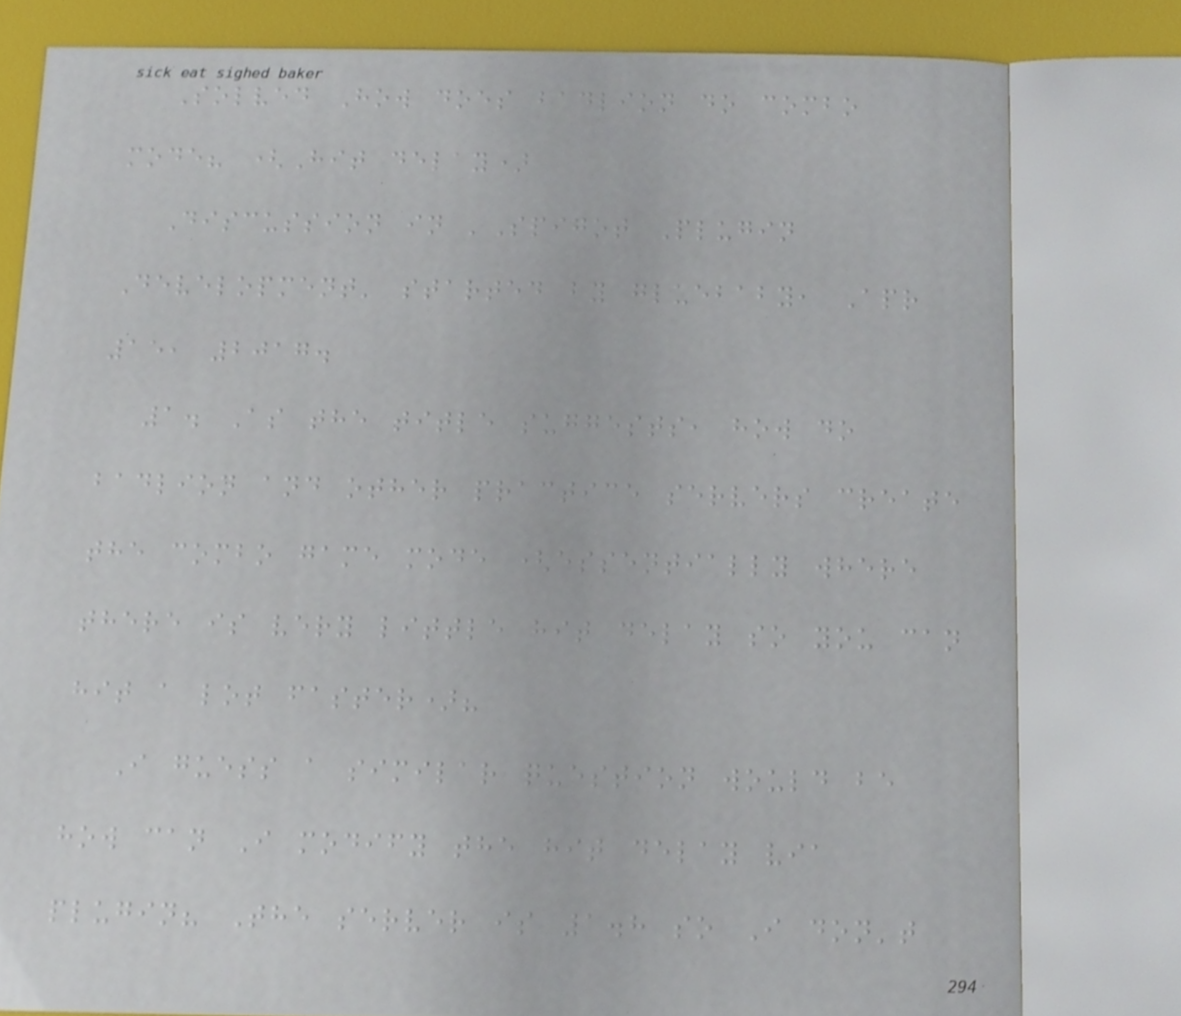Solved How does badlion do combo
mode? (Hit delay)
Discussion in 'Spigot Plugin
Development' started by gluebaby, Apr
15, 2017.
1. As the title suggests, how do
badlion and other practice servers create
the combo game mode (essentially where
there is very little hit delay so you can
hit a lot faster)?
I guess a similar question would be
how can I modify the hit delay via
plugin? The server is 1.8 so I don't
